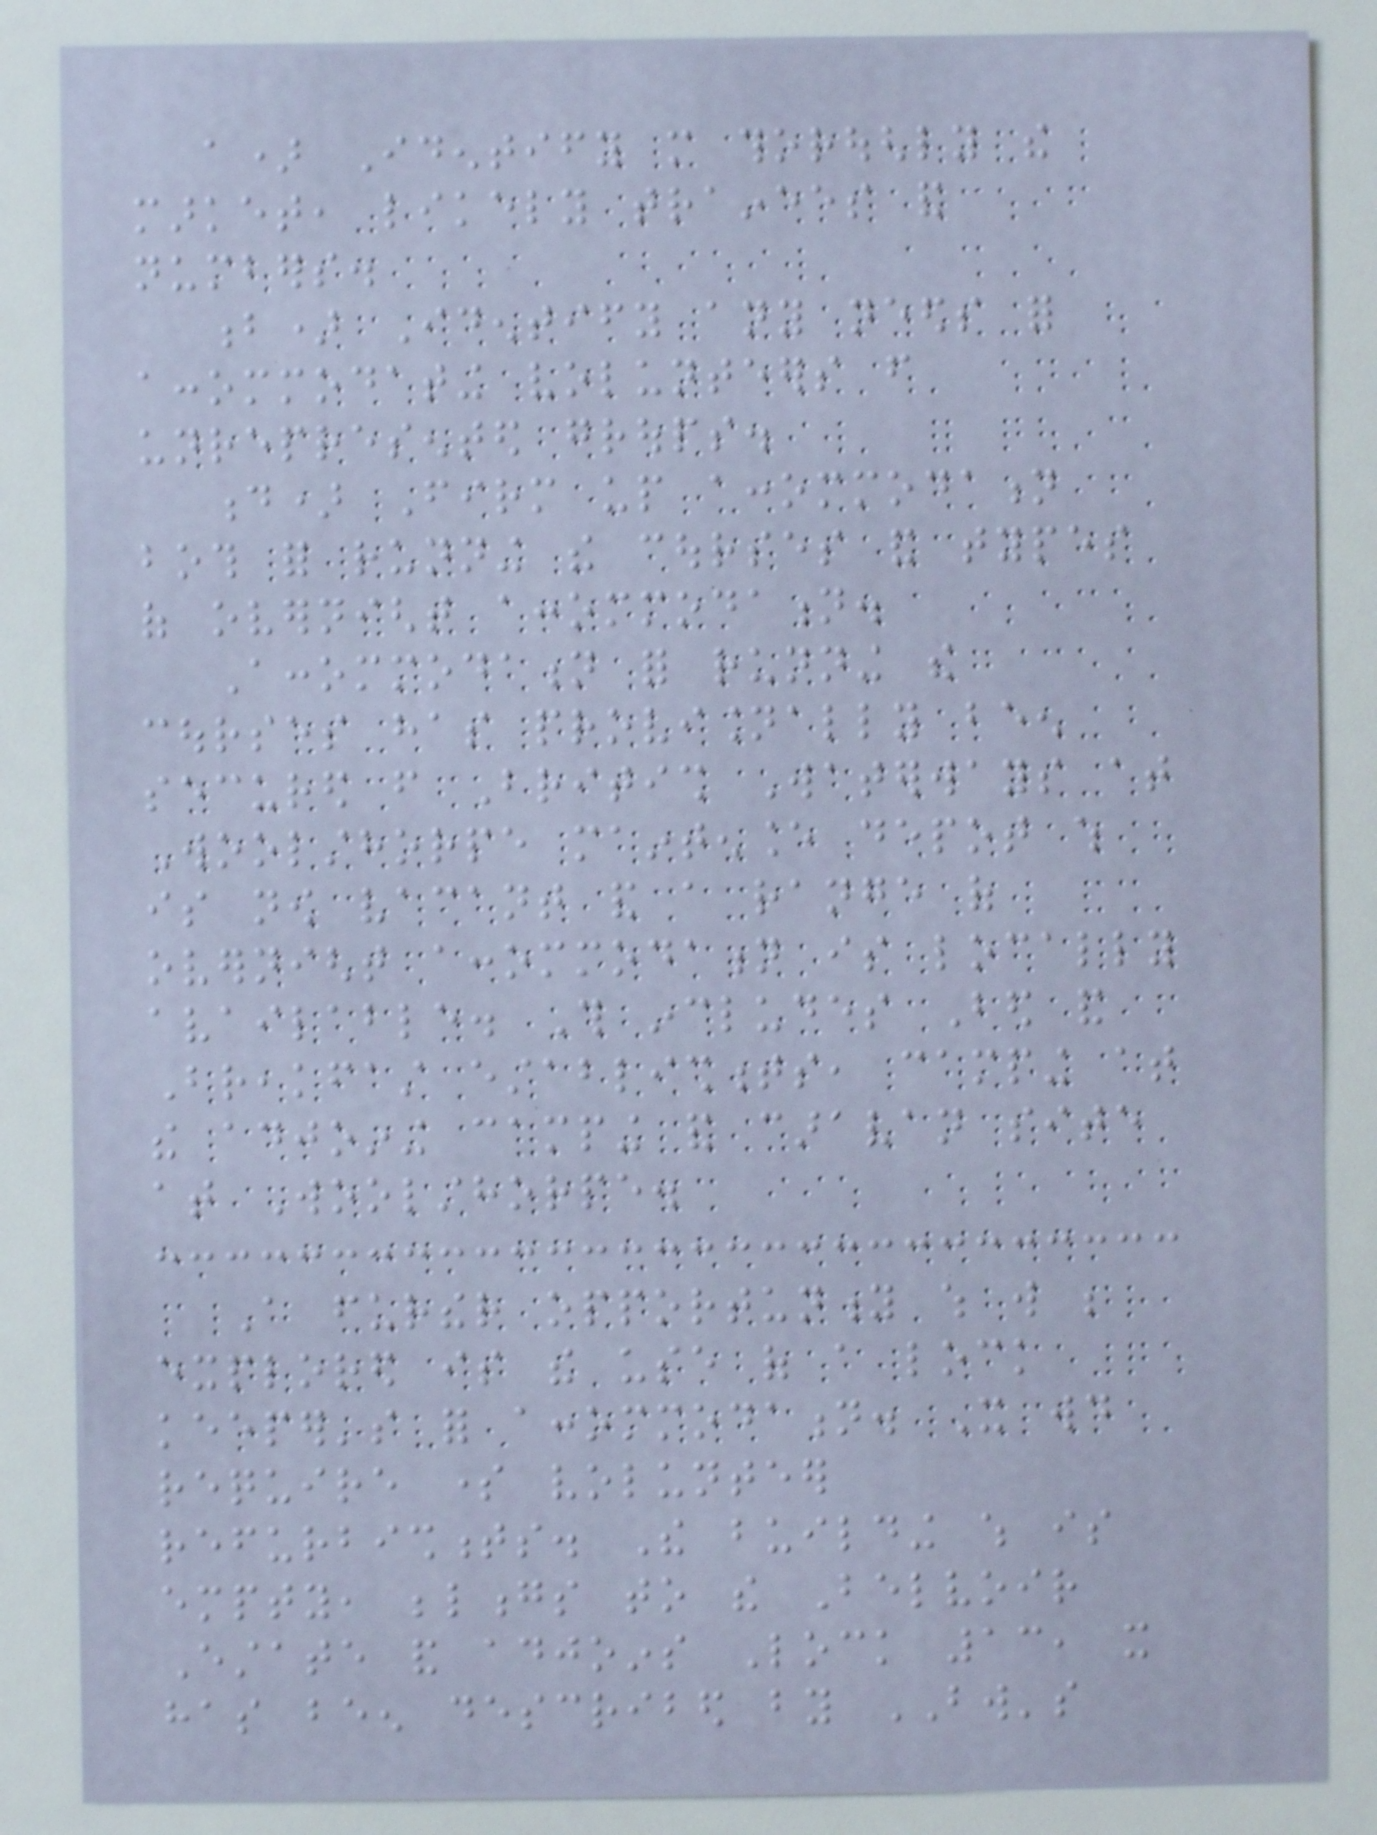a) Identify more thoroughly the
market, likely trainees and
numbers.
b) Identify any needs for
accommodating volunteers from
unrepresented groups.
d) Firm up accommodation
both for running the courses and types
of overnight accommodation.
Accommodation for running the
courses has provisionally been
secured from British Waterways at
Woolsthorpe maintenance depot which
is now vacant and a range of
overnight accommodation is locally
available. This includes Bed and
Breakfast establishments, camping at
the adjoining camping and caravan site
at Woolsthorpe.
A further opportunity which will be
explored is the use of a lock
keeper's for accommodation. It would
require some volunteer
refurbishments. The building which is
empty, belongs to the Belvoir
Estate and adjoins Lock 13, it
has been described by BW's
